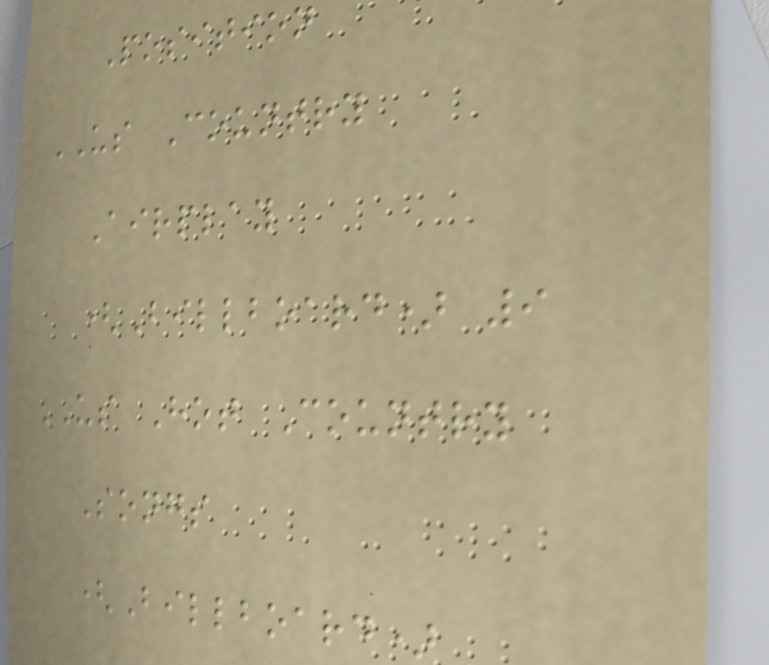Position
US Country
Airplay
(Billboard) 9
US Hot Country
Songs
(Billboard)
